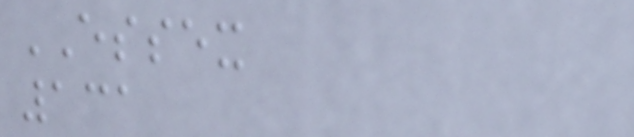ESSEX
131
